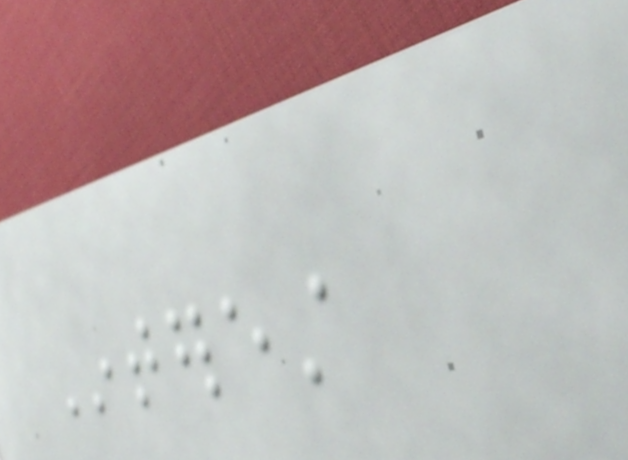Interest
